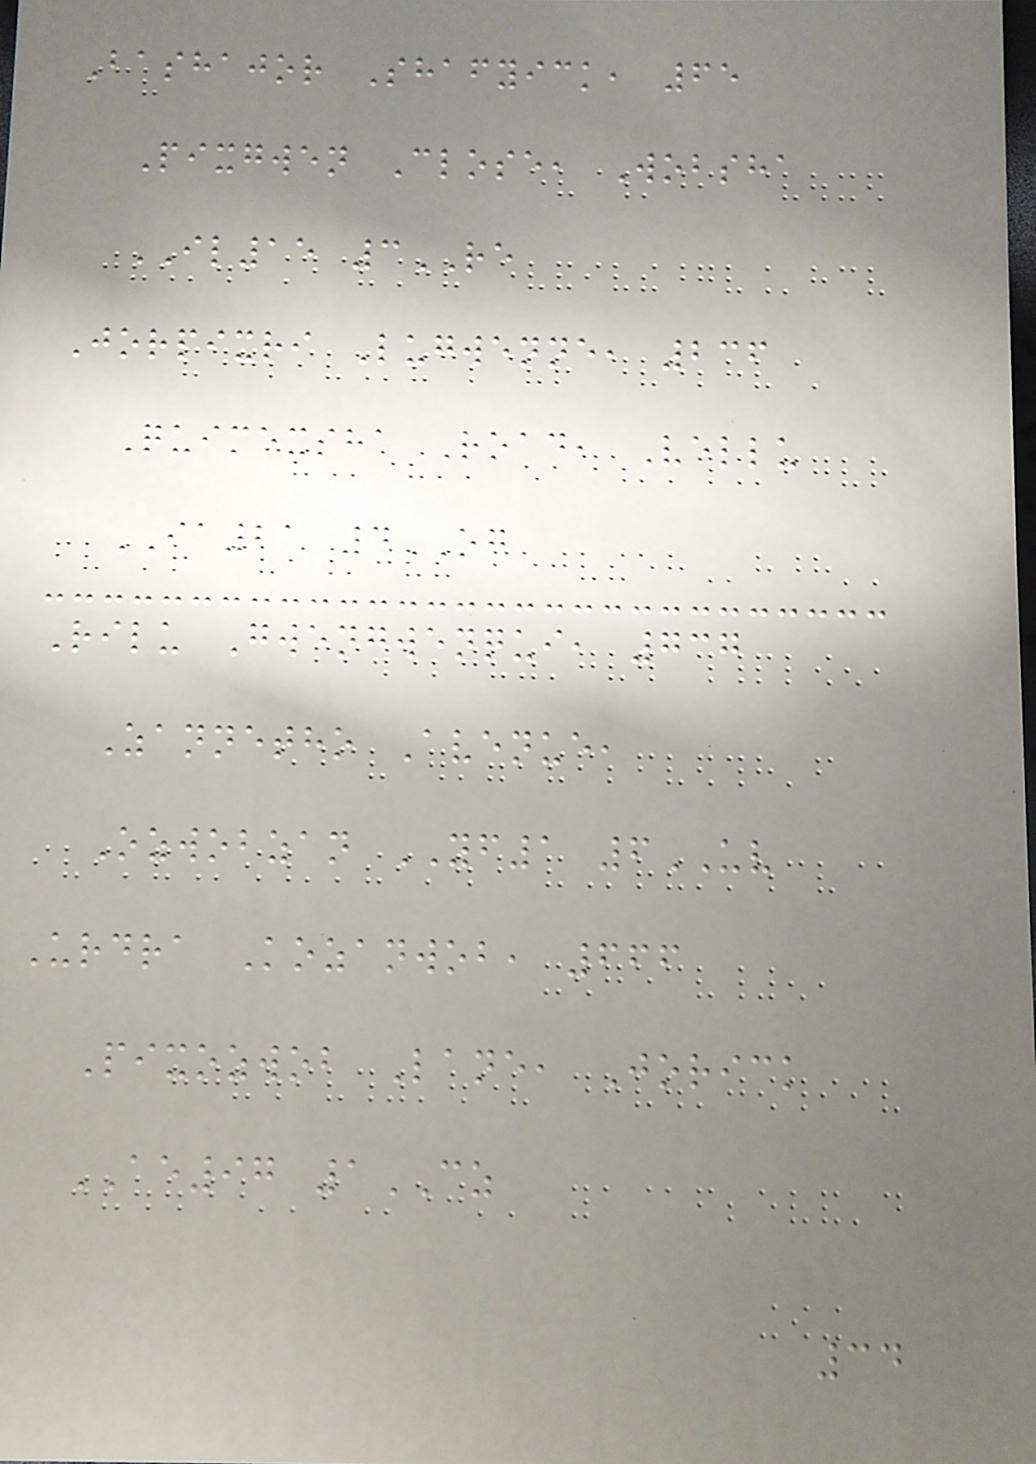Bashajor Shafyick, 65
Pixgwen Close, Wobsha
IL15 3RE
Jorpixri Lugwenne, 236
Quimexsha Road, Vellu
IA21 4OG
Rilu Gwengwenqui, 737
Zannetho Avenue,
Ozwobzan YF1 6UV
Urdra Kozanwob, 666
Pixozwob Lane, Jorick
AE97 1CZ
34
